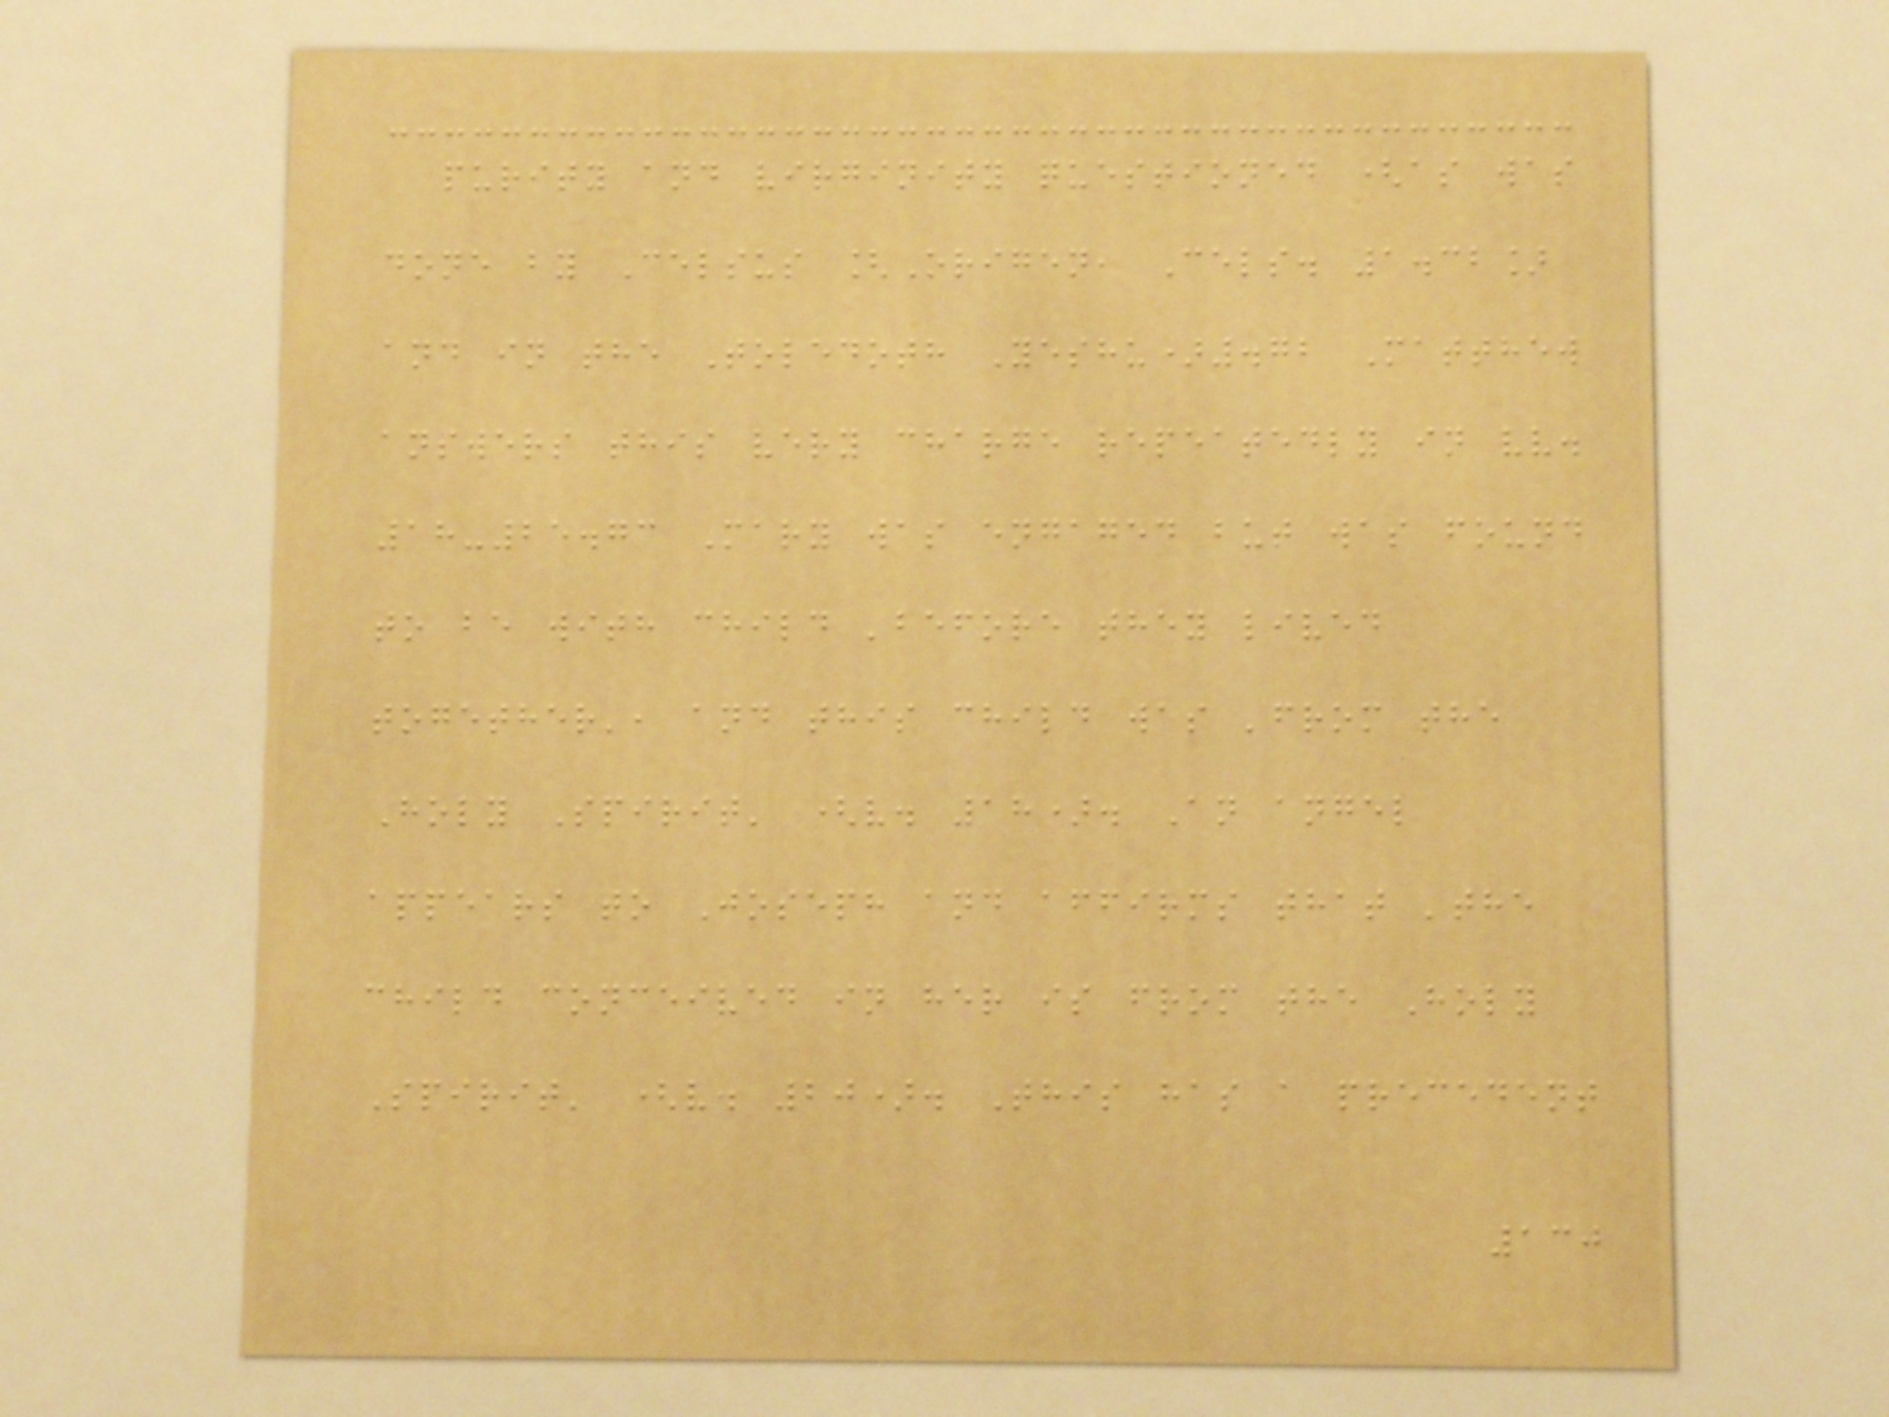purity and virginity questioned (as was
done by Celsus [Origen, Cels. 1.32]
and in the Toledoth Yeshu).72 Matthew
answers this very charge repeatedly in vv.
18-25.73 Mary was engaged but was found
to be with child 'before they lived
together', and this child was 'from the
Holy Spirit' (v. 18). An angel
appears to Joseph and affirms that 'the
child conceived in her is from the Holy
Spirit' (v. 20). This has a precedent
130
